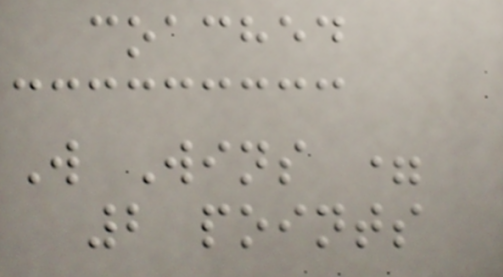coached
W Wins =
2 points
